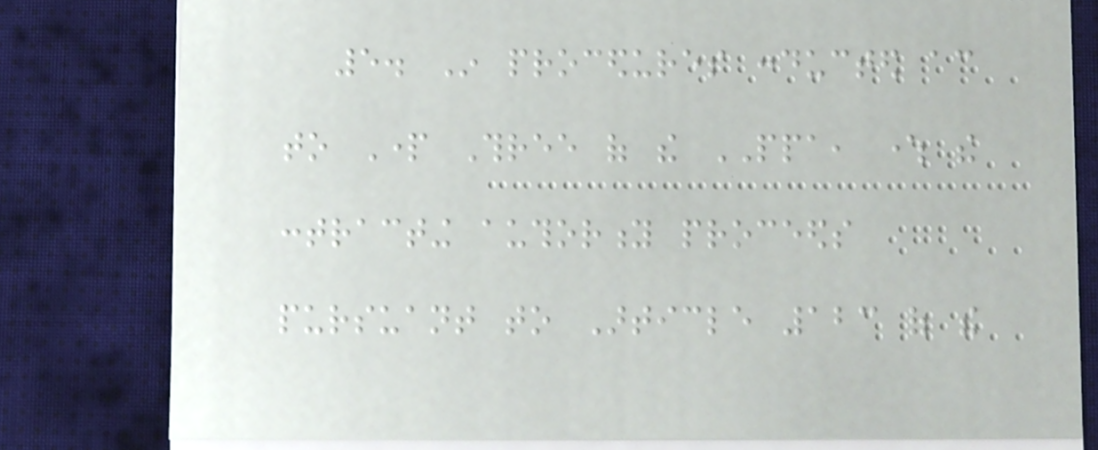5. In procedures conducted according
to Part Three of the PPA, where the
contracting authority proceeds
pursuant to Article 123 of the
